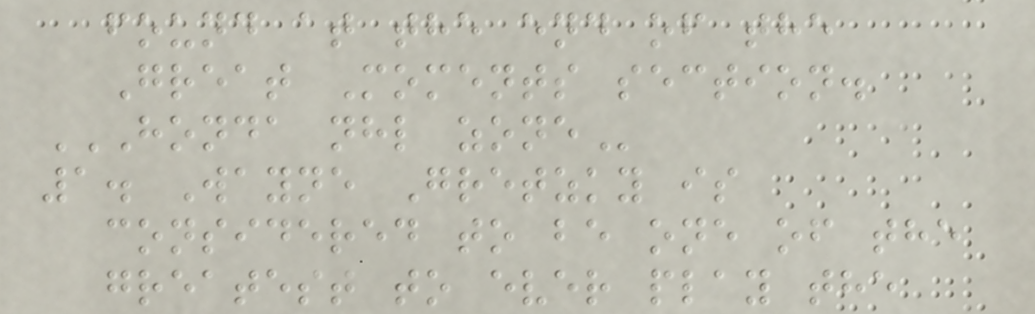found at the end of the
Great Moments section.
HONDA NHL ZONE
1. Wayne Gretzky is
considered to be one of the
greatest to ever play the
